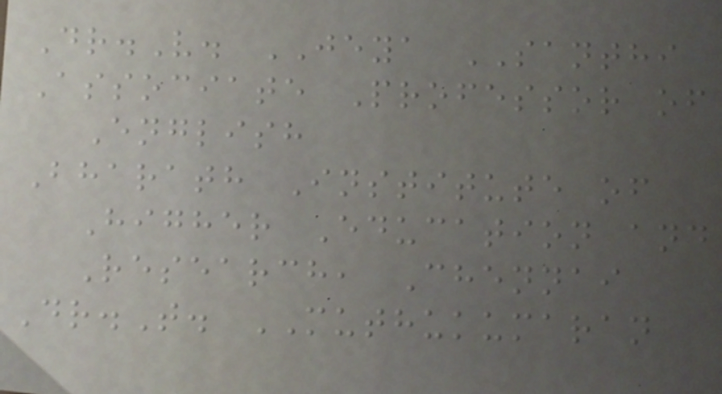Dr.V. JEYA SANTHI
Associate Professor of
English
Bharath Institute of
Higher Education and
Research, Chennai
Dr.T. MUTHUKUMARAN
